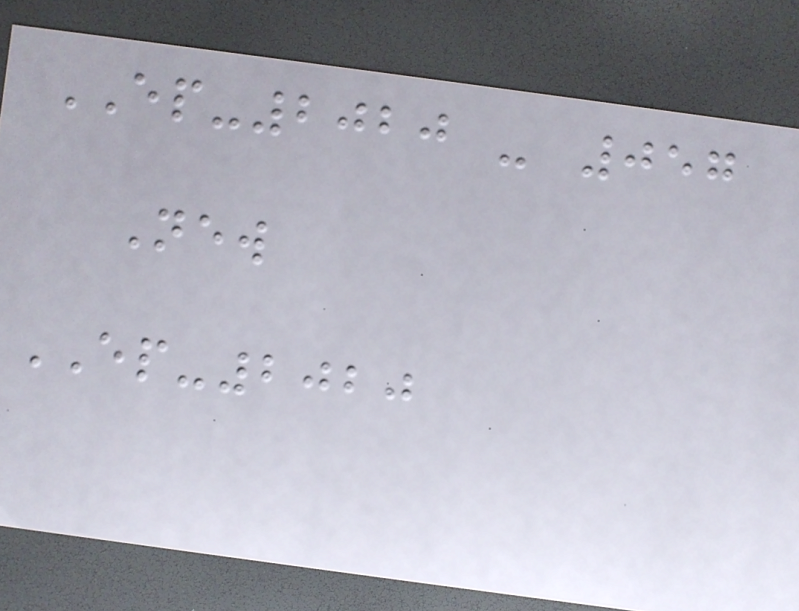EP-2020 - 057
New
EP-2020
